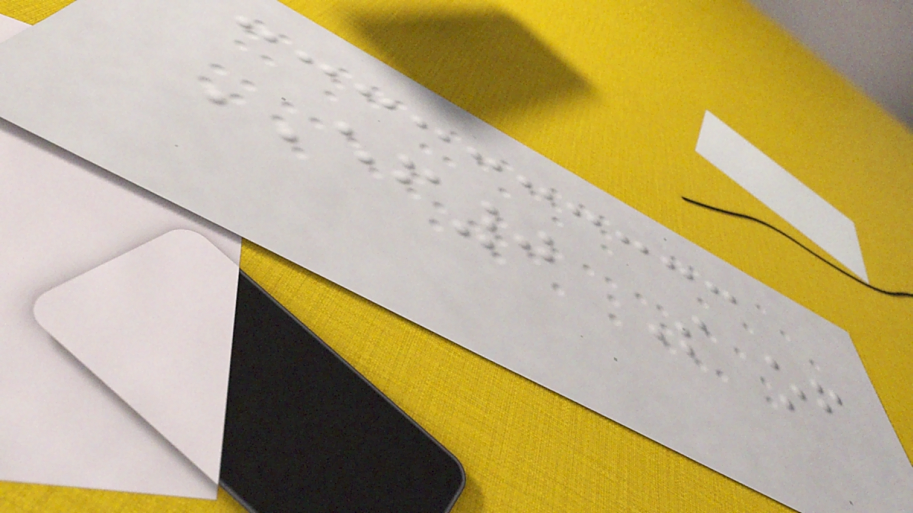EF0 S of
